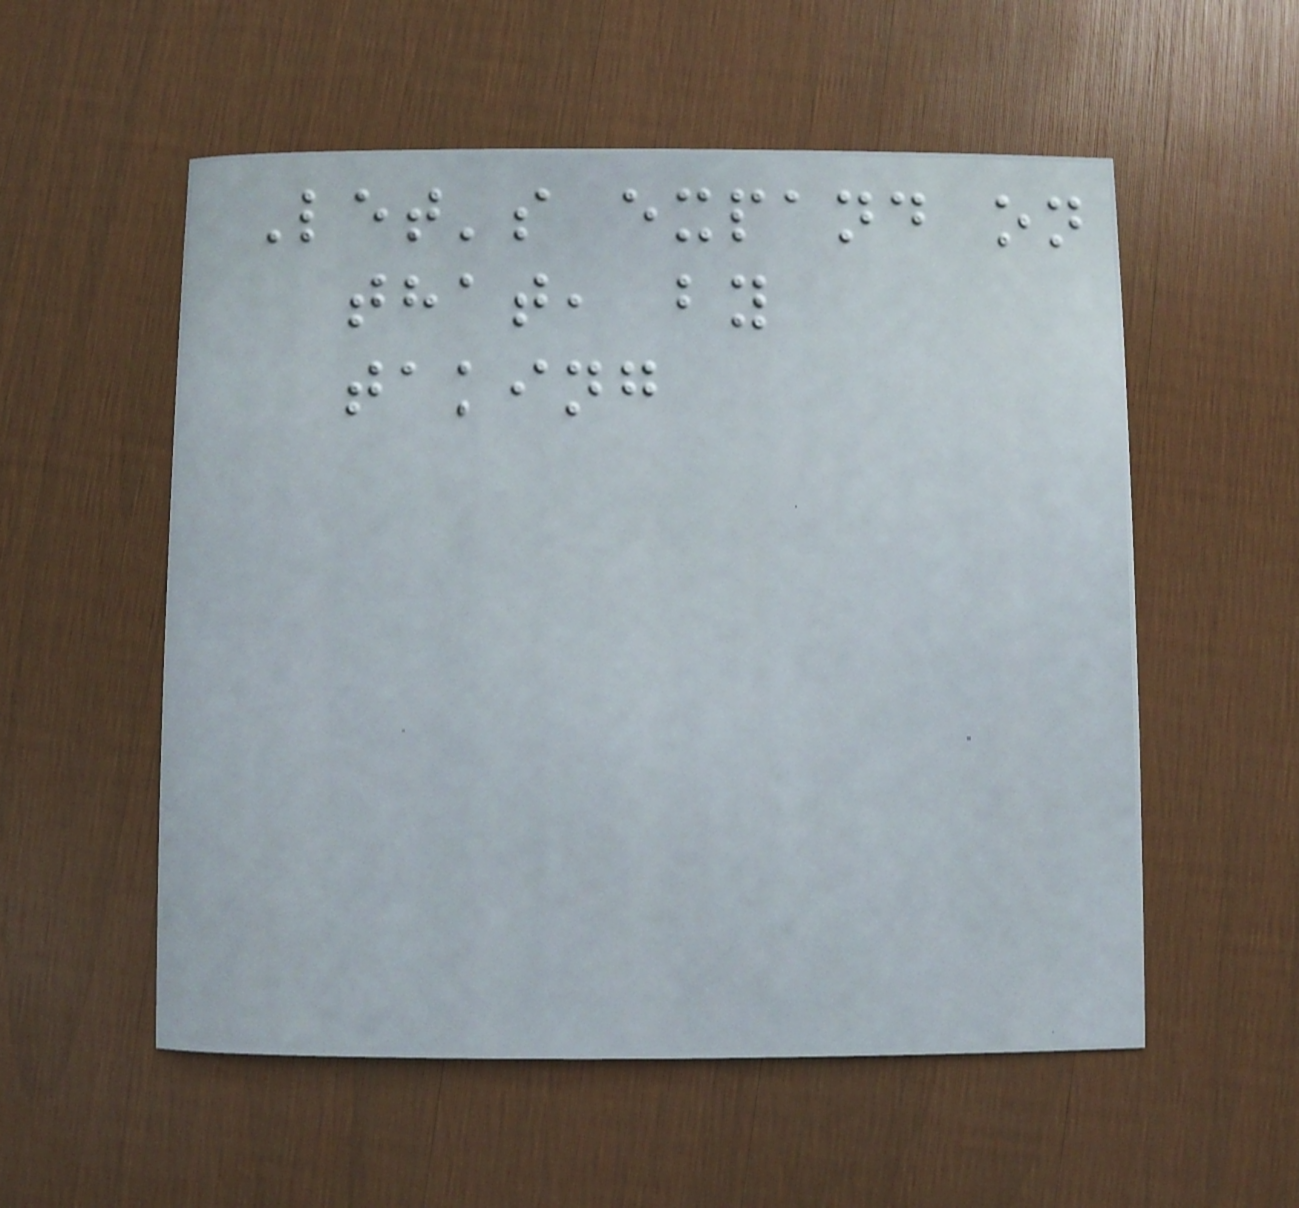Let's expand on
that, by
taking
